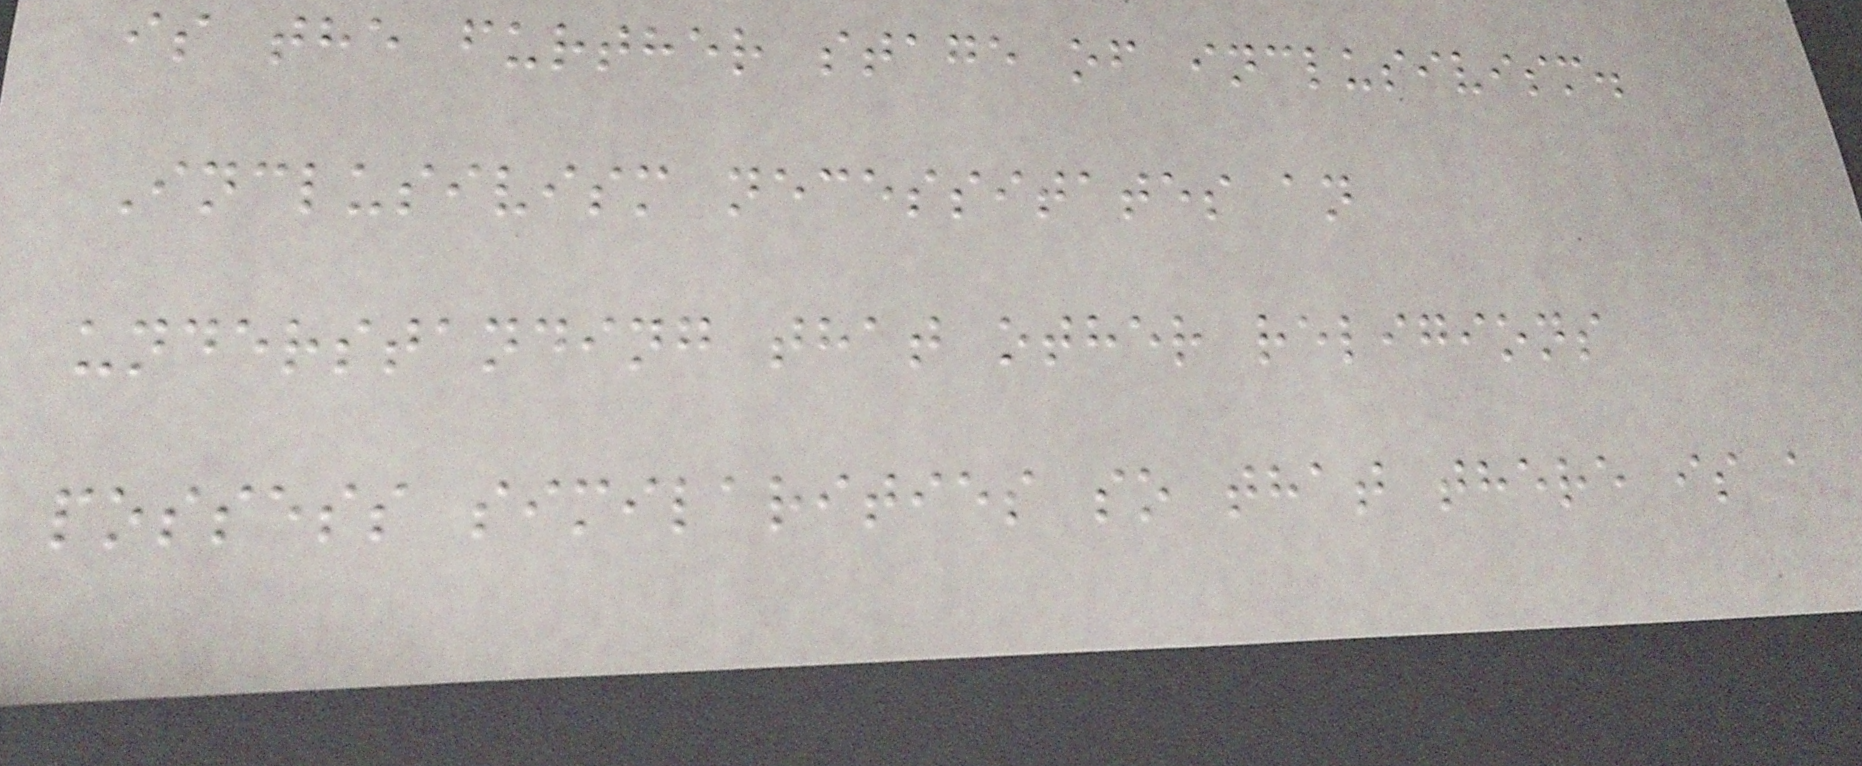is the further stage of inclusivism.
Inclusivism necessitates an
understanding that other religions
possess similarities so that there is a
